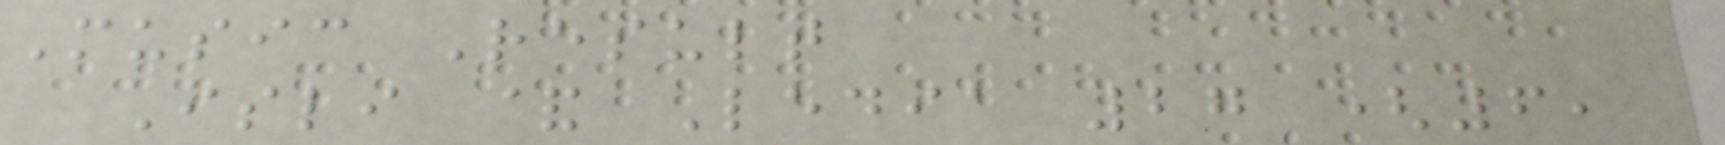Music Result
Isli & Ledia 27 (6,
